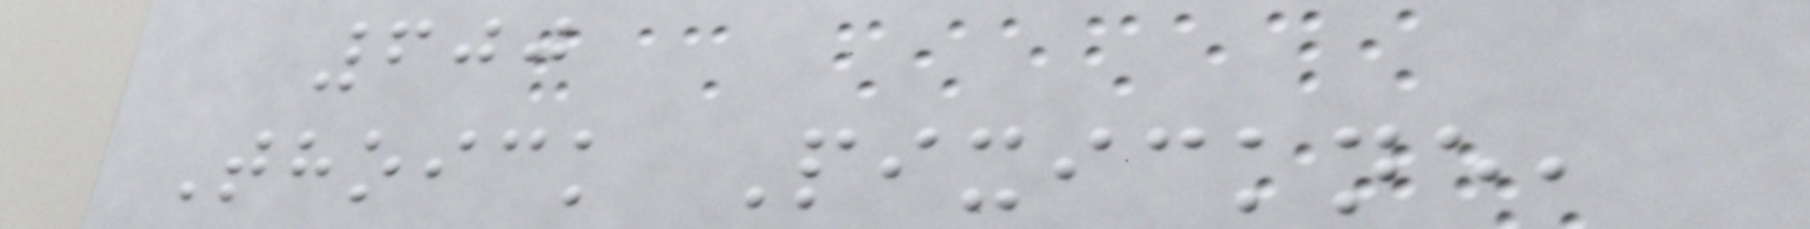600
Thoick Pixickne,
